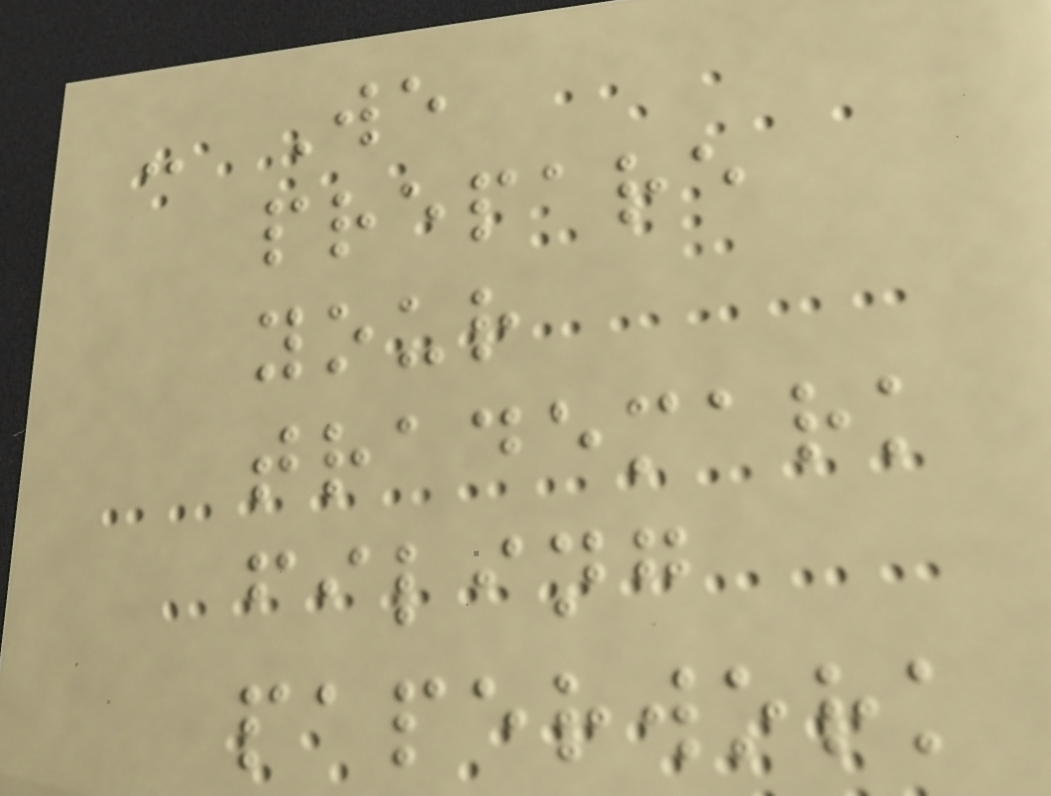- We
prepare
your
trademark
filing
paperwork
